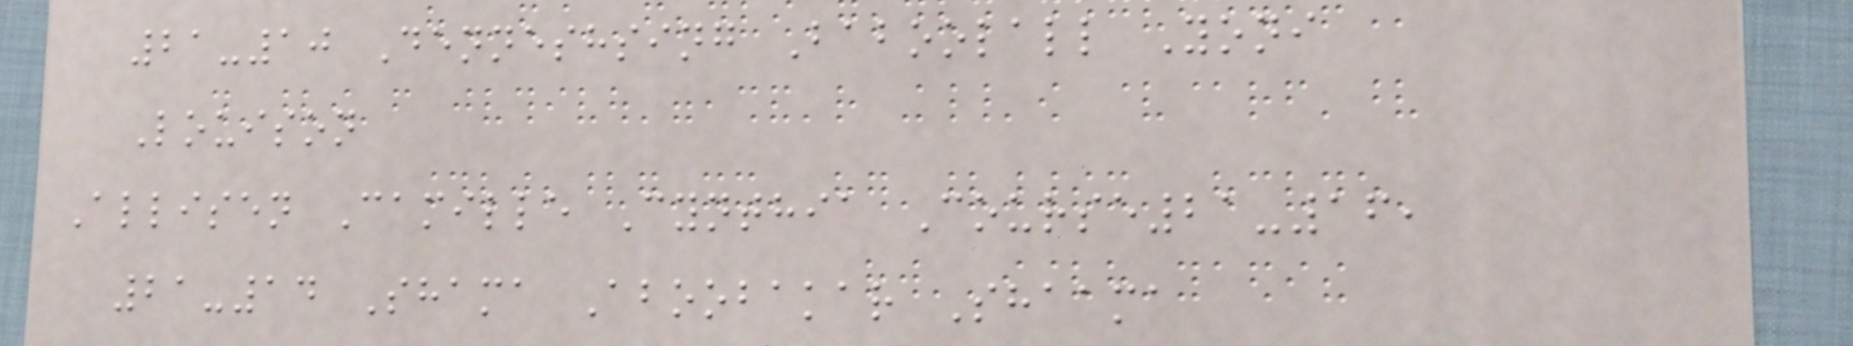21-10 Denneshsing Baboolall Yoni
Louison
Allisen Camille Cynthia Course21-16,
21-14 Shama Aboobakar Shaama
